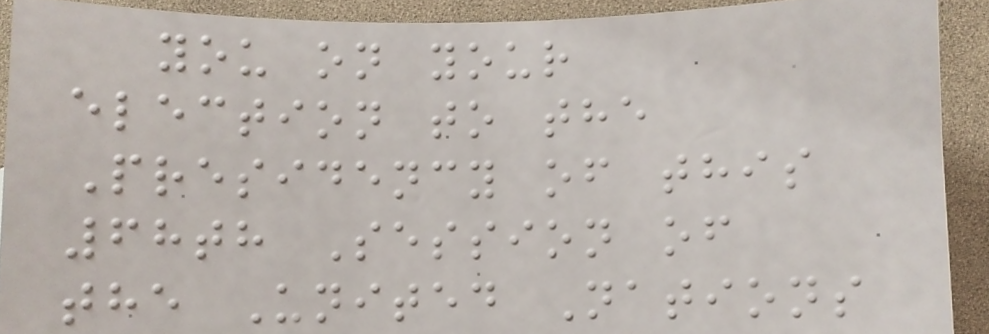you on your
election to the
Presidency of this
68th Session of
the United Nations
